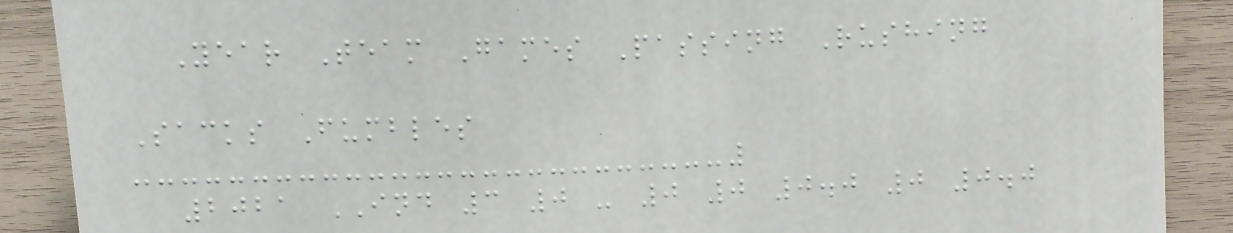Year Team Games Passing Rushing
Sacks Fumbles
2021 IND 3 0 - 0 0 0.0 0 0.0
